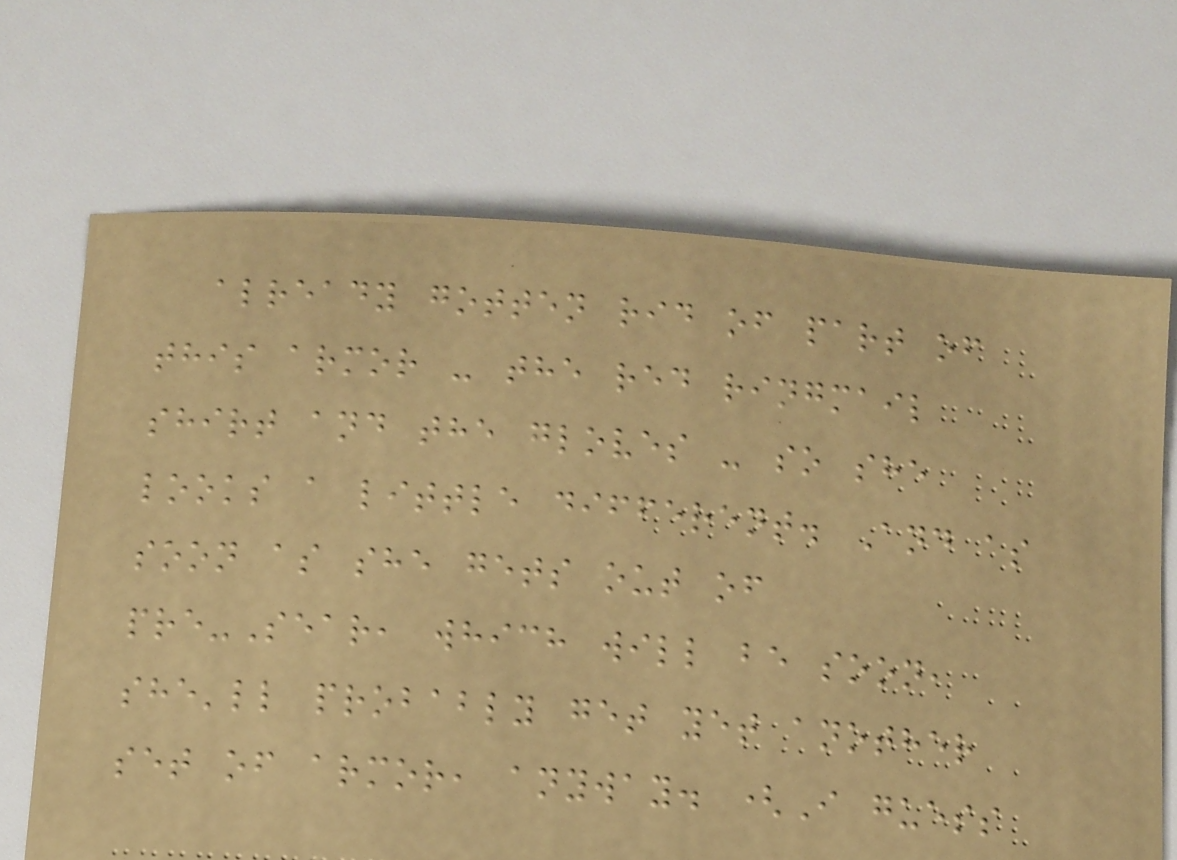already gotten rid of part of
this armor - the red ringmail
shirt and the gloves - so she
looks a little different. And as
soon as she gets out of
pre-Sear, which will be soon,
she'll probably get yet another
set of armor, anyway. (I guess
